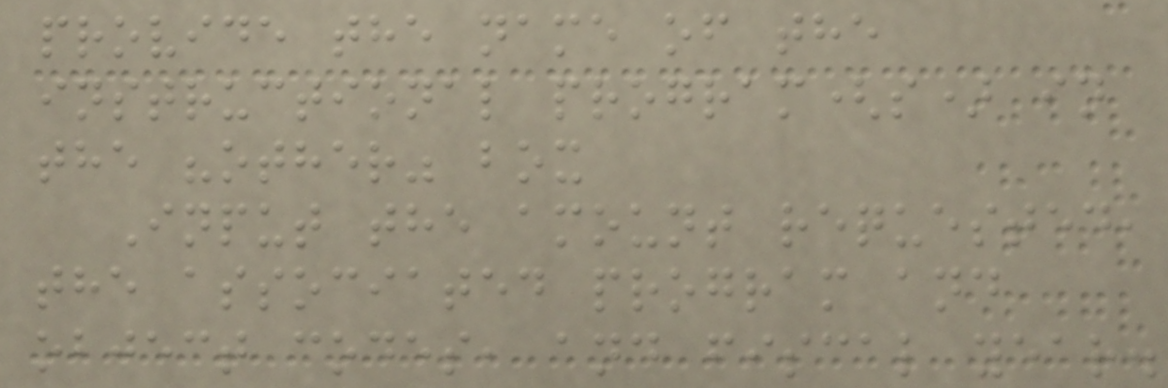provide the name of the
instructional program(s) in
the "other" box
Input the amount requested,
the associated program and
object codes, and fiscal year.
